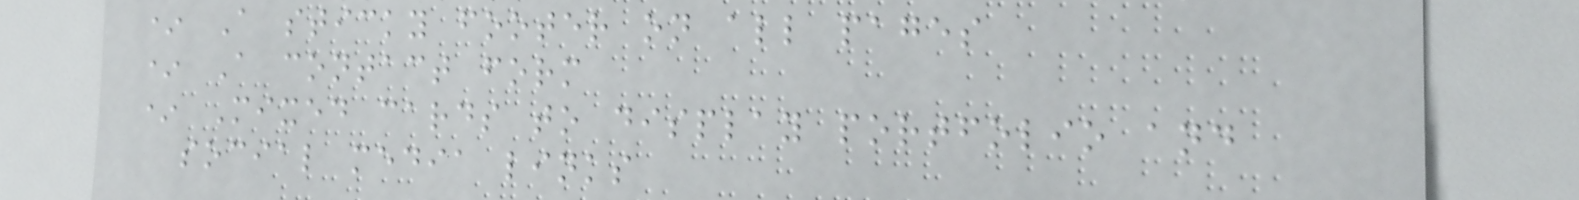* A sticky footer on all pages
* A contact form
* Mixed cards to display portfolio and
social media links
